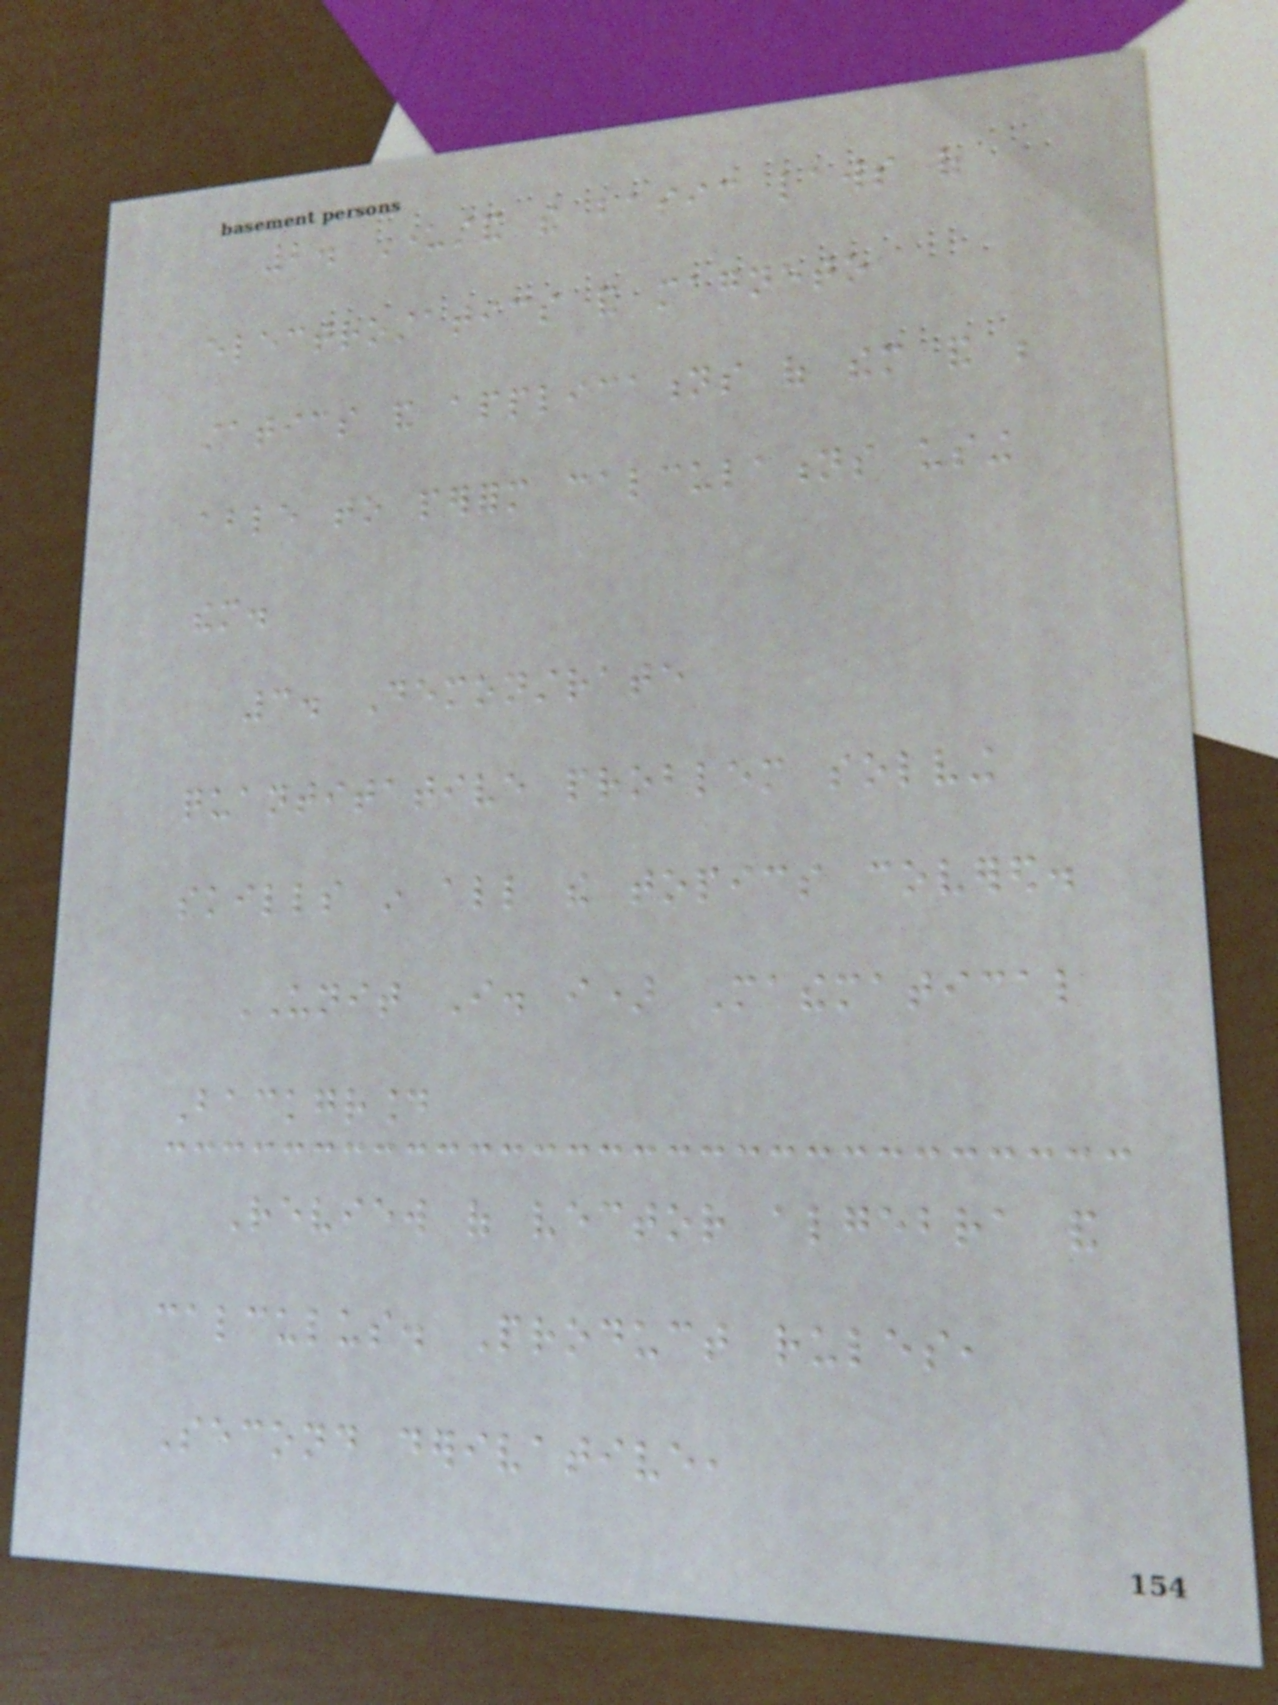2. Understand the basic laws of
electrostatics and magneto
statics and applications of them and be
able to perform calculations using
them.
3. Demonstrate
quantitative problem solving
skills in all the topics covered.
UNIT I. i) Mathematical
Background
Review of vector algebra and
calculus. Product rules,
Second derivative,
